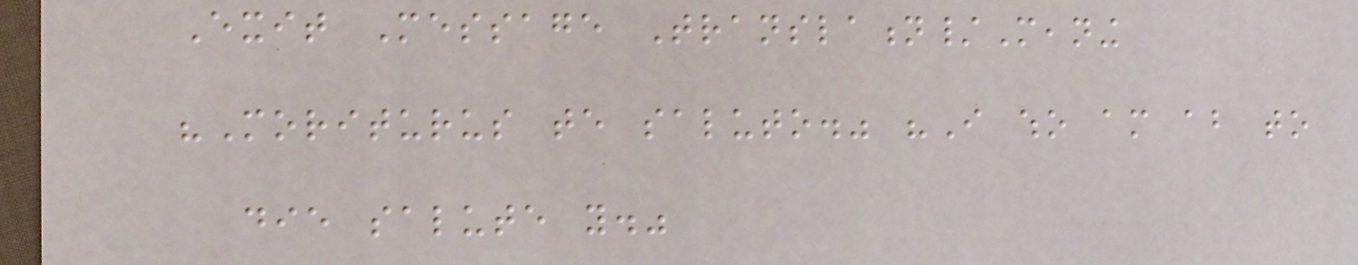Exit Message Translation/Meaning
"Moriturus te saluto." "I who am about to
die salute you."
